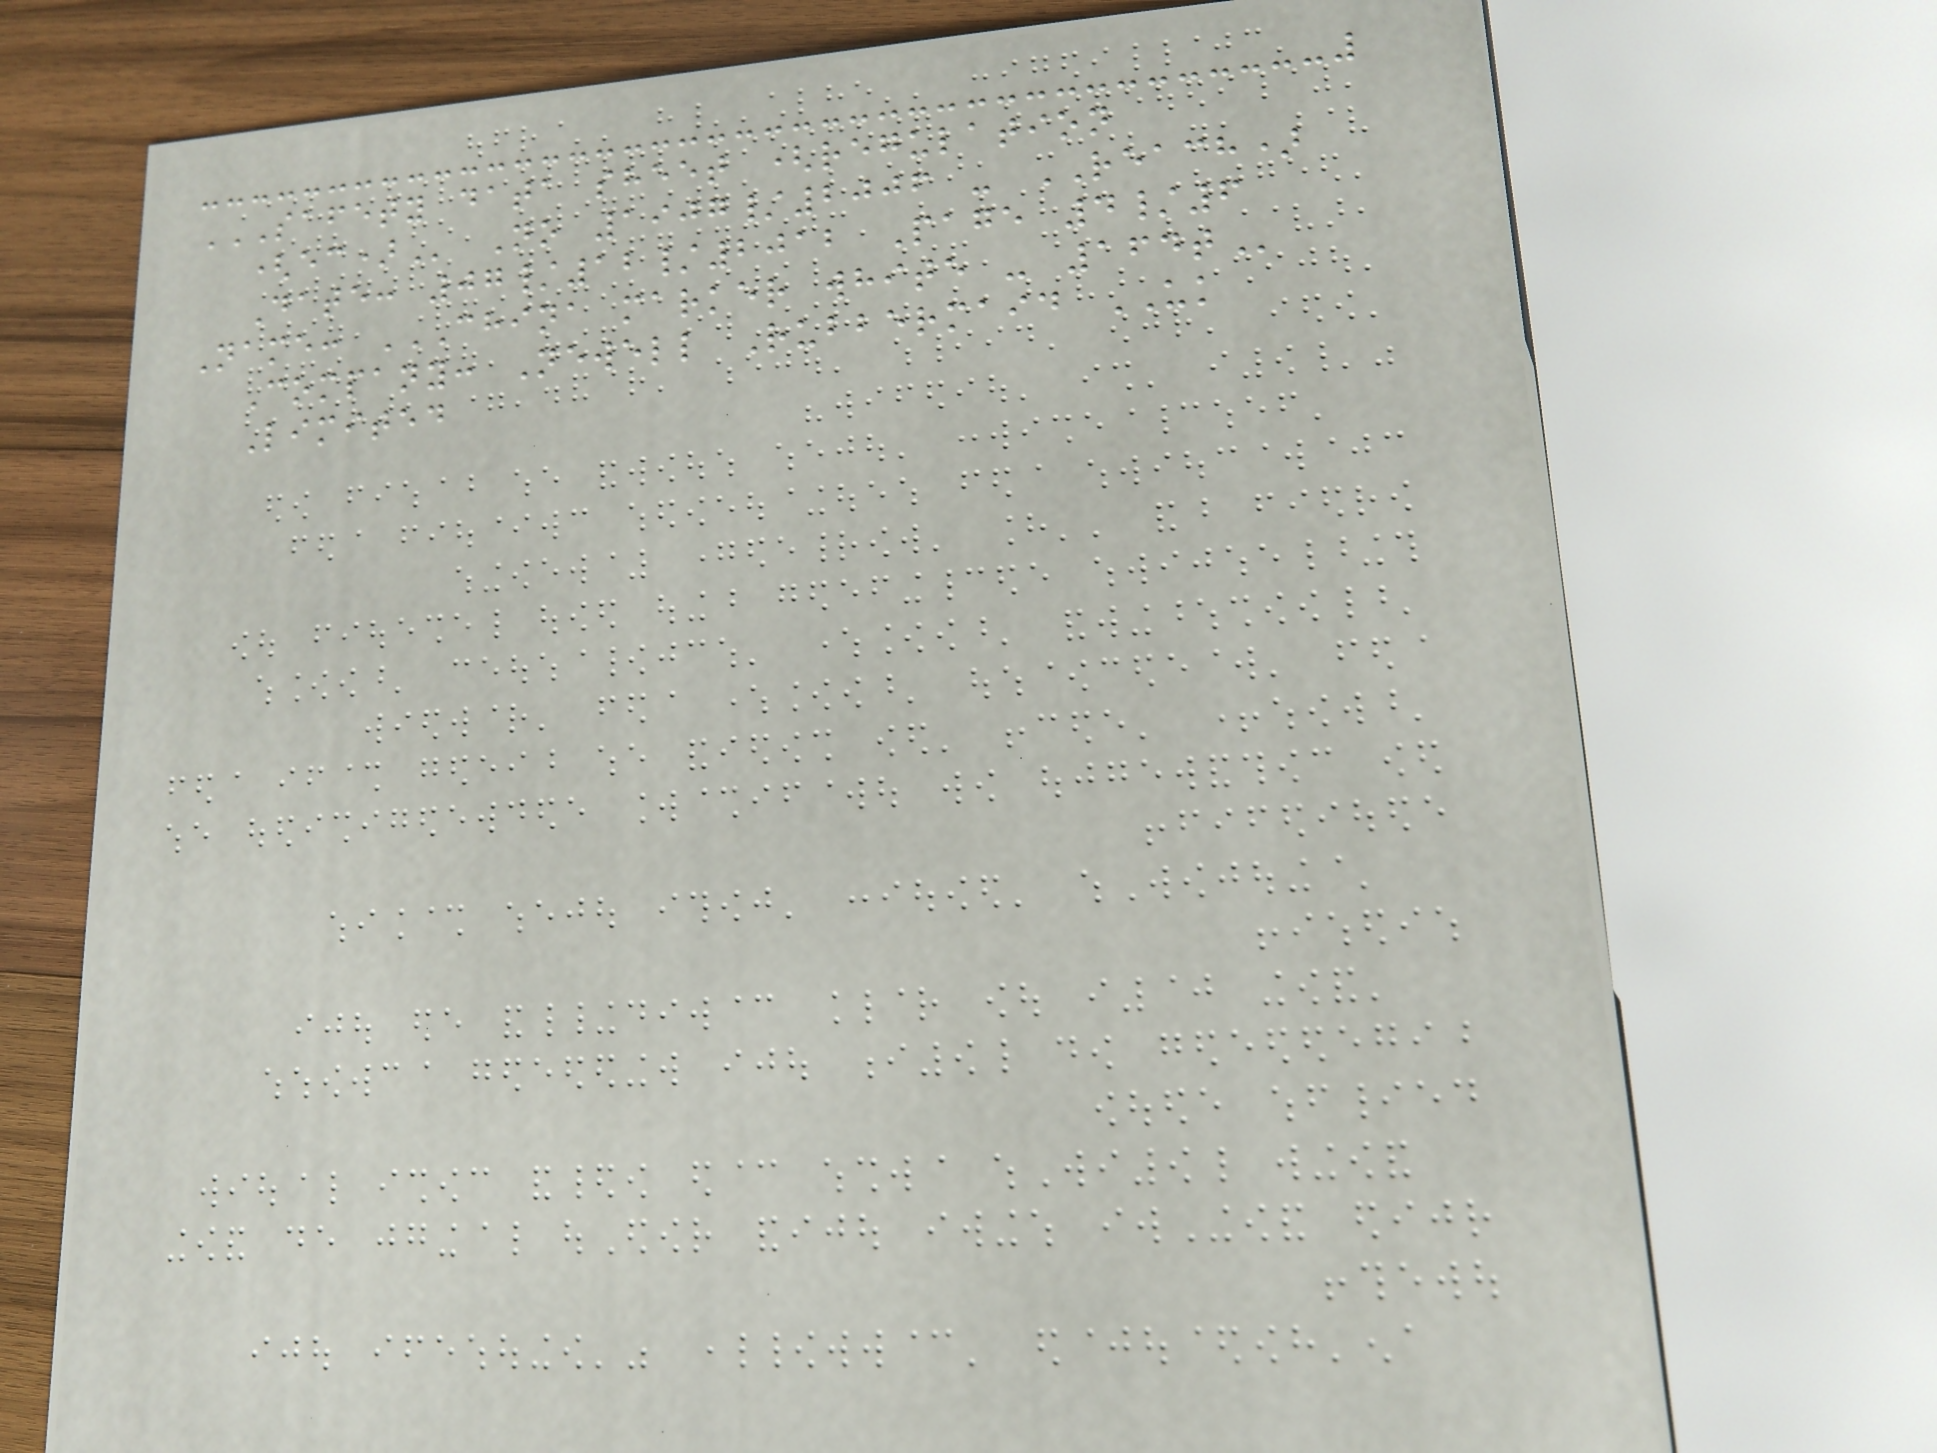SAFETY DATA SHEET (REGULATION
(EC) No 1907/2006 - REACH)
Date: 07/12/2012 Page 4/6
Name: CHINA MARKER WHITE - 164T
Company: Newell Rubbermaid UK
Limited
